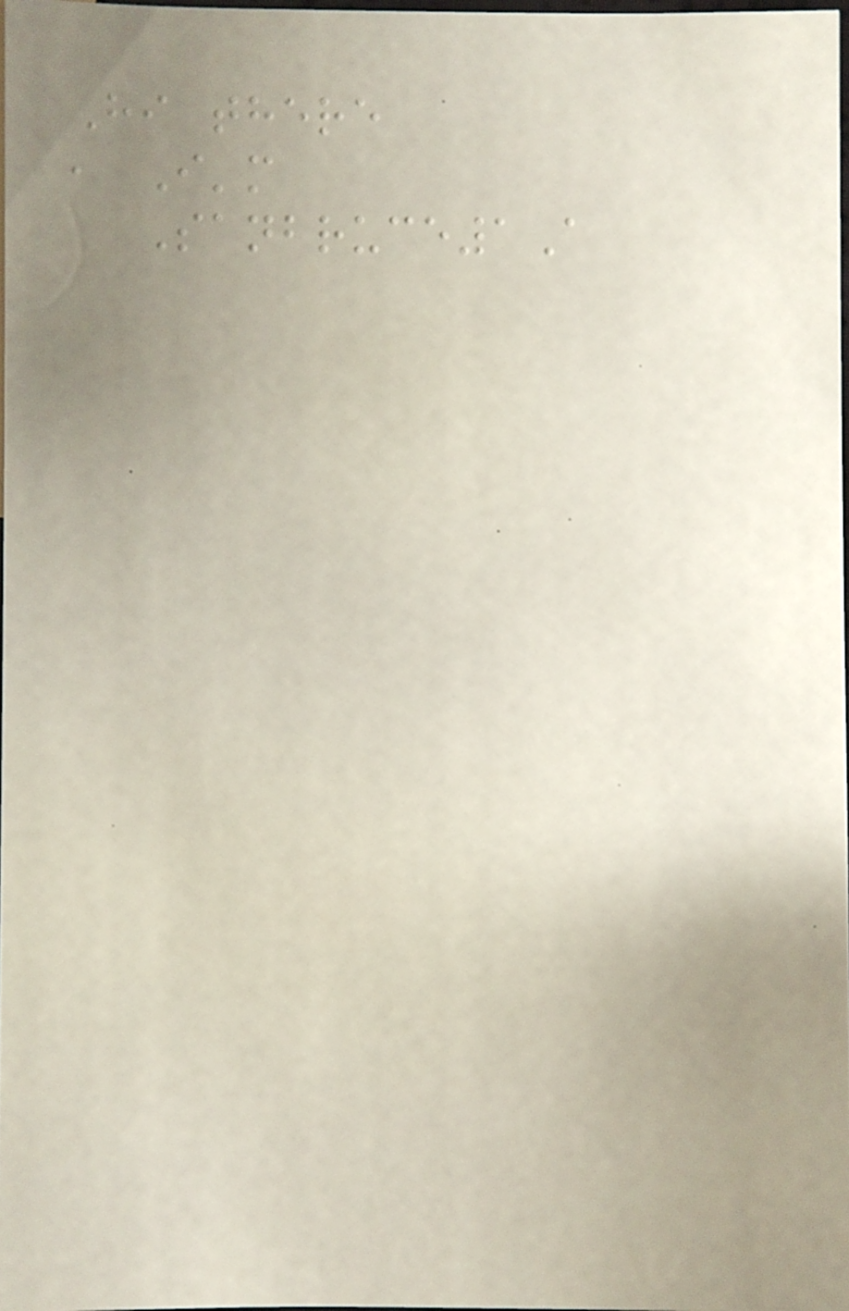Hi there
, I'm
Sanbruce1A
